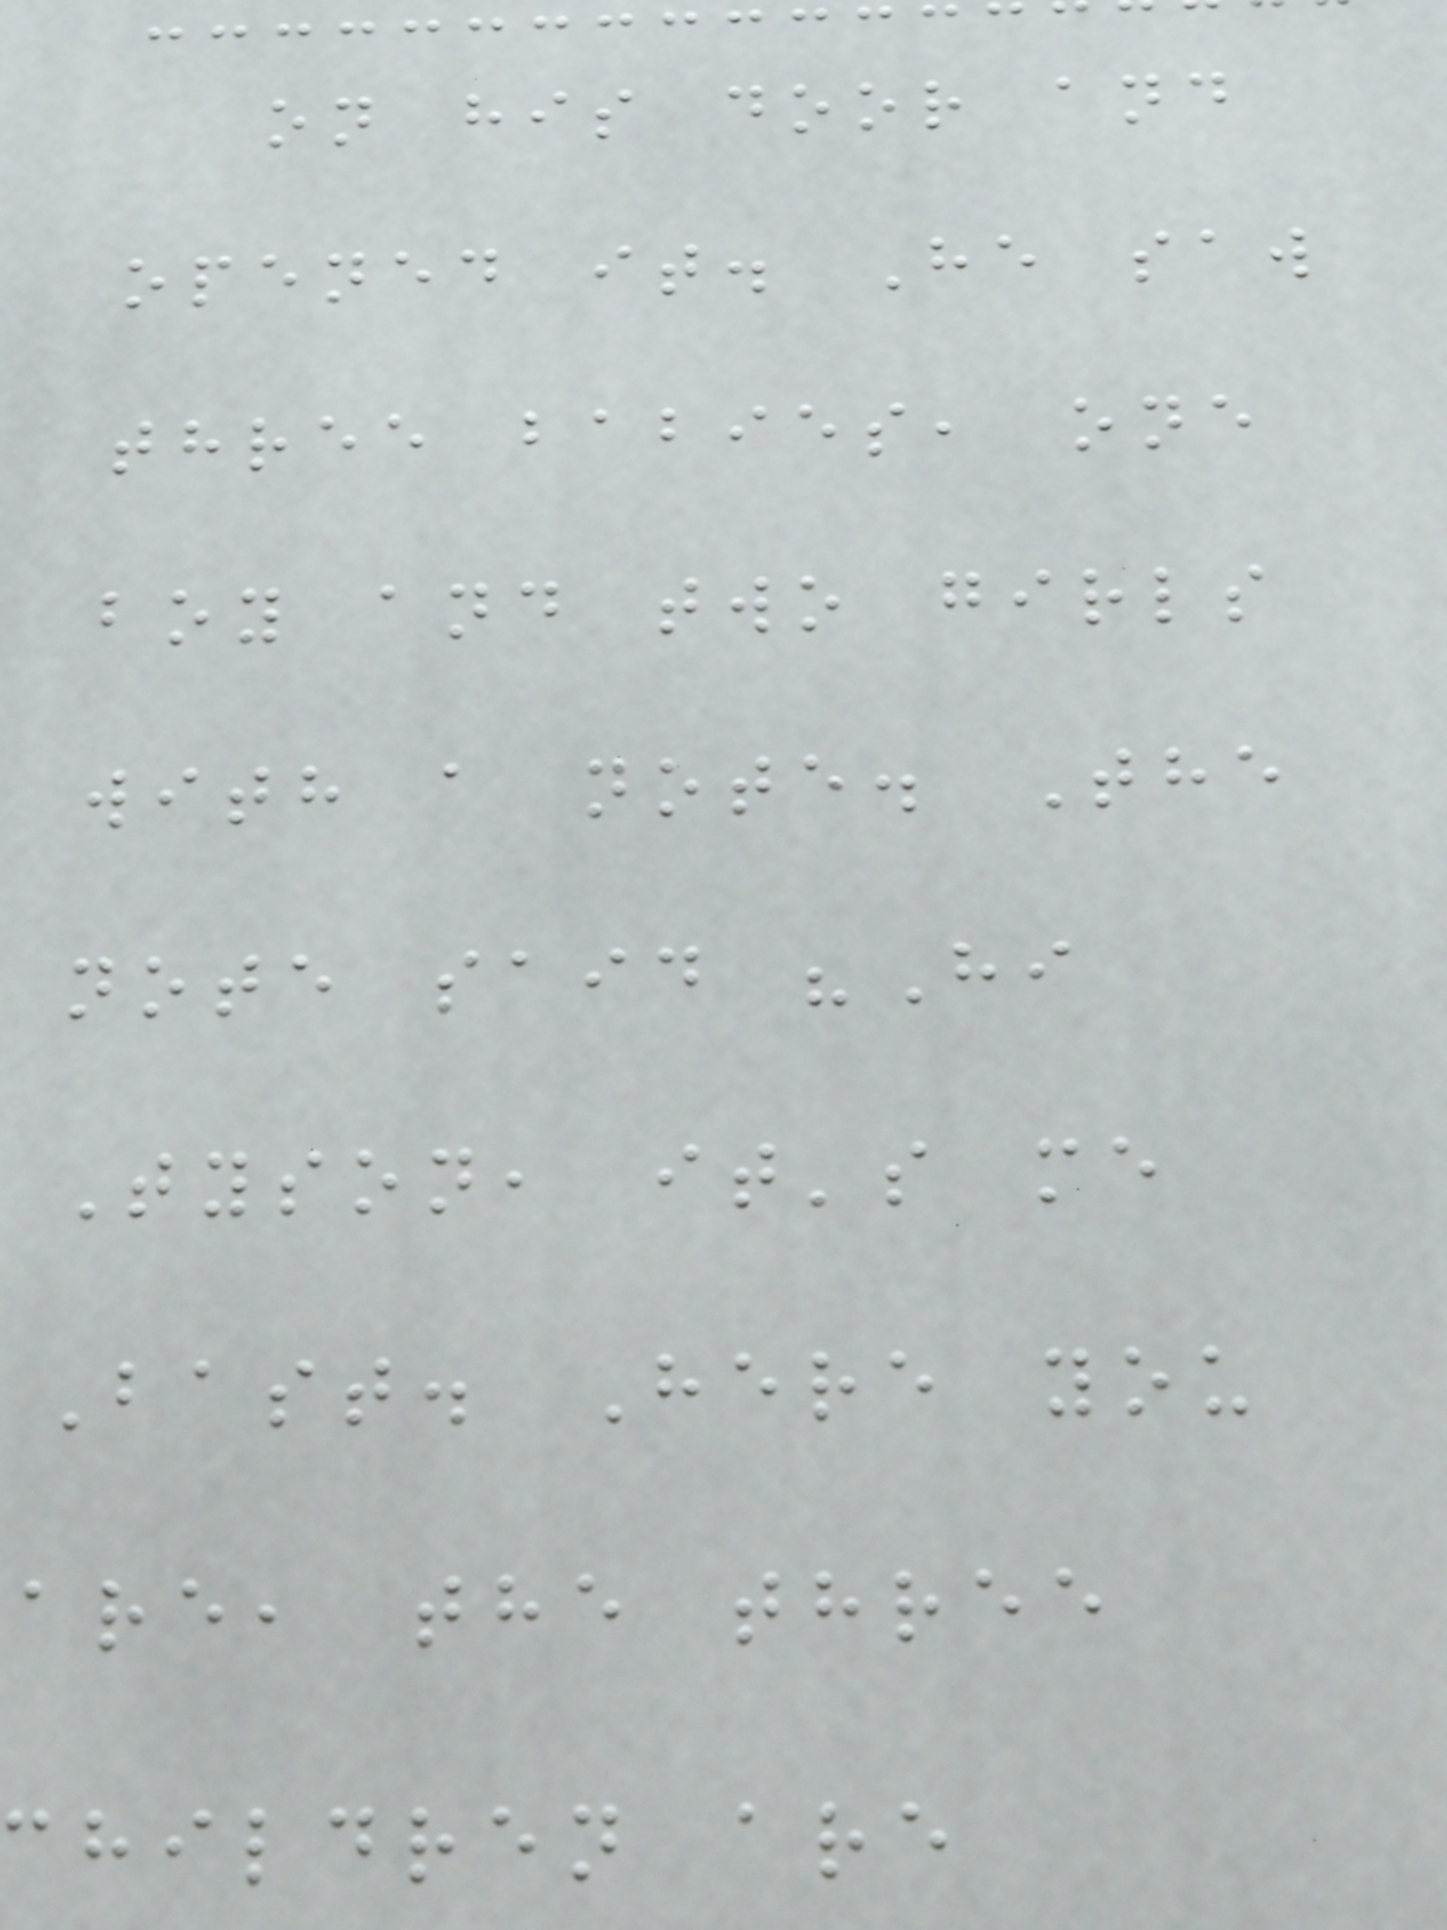on his door and
opened it. He saw
three babies, one
boy and two girls
with a note. The
note said "Hi
Tyson, it's me
Bast. Here you
are, the three
hildren are
